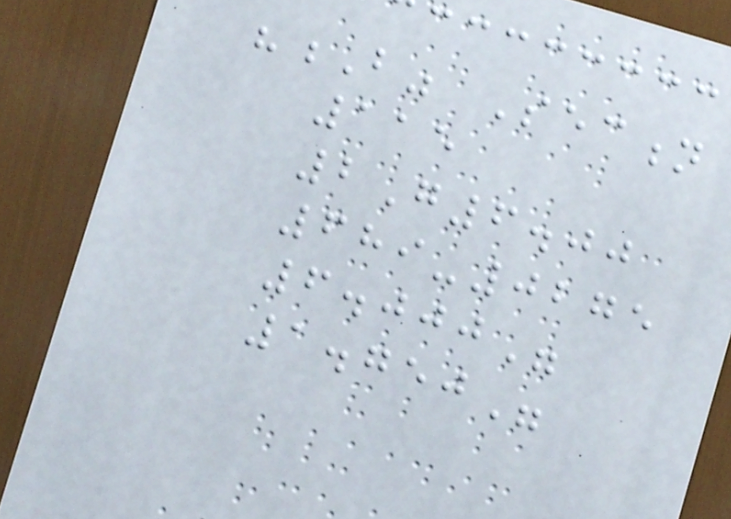"B" Section
115
2G6.00
689-0275
6.000"
1.750"
